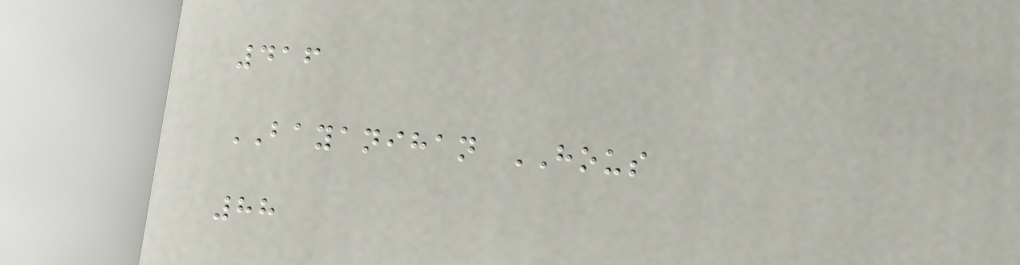416
BAYANIHAN HOUS
88
